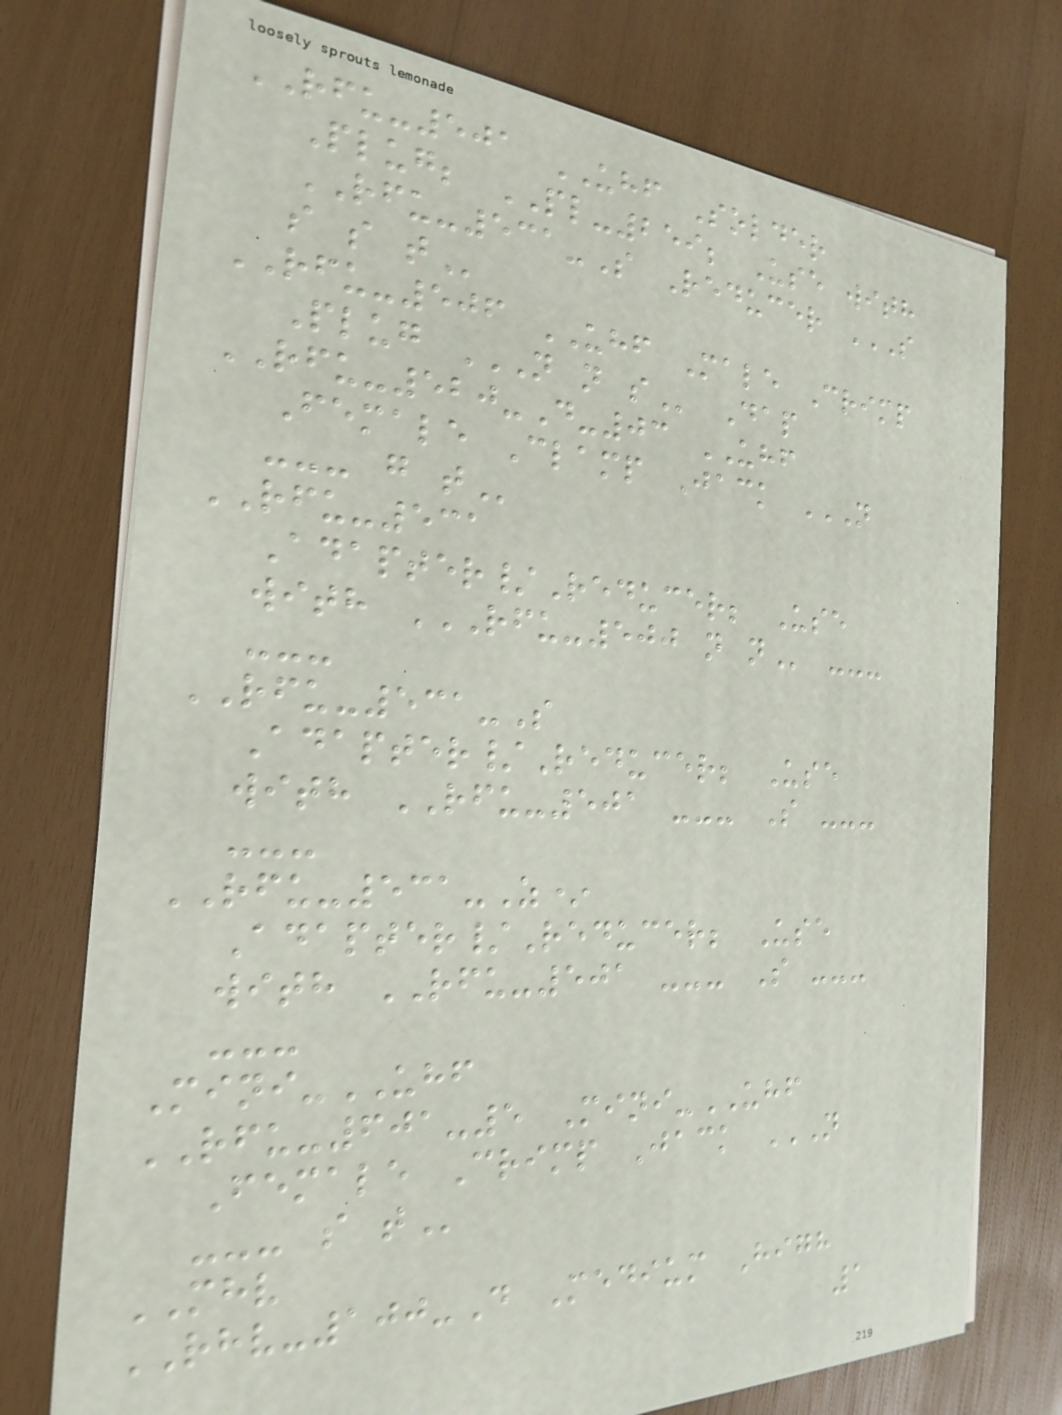RFU-501 UHF Solder
Plug; PL-259; Use with
RFU-531-S Reducer S
S S T
RFU-506 UHF Male Crimp
Plug N N S Dap
RFU-520-D-03 UHF
Female Clamp Jack N
--- G T
RFU-531
Adapter/Reducer; Use
with RFU-500 N N ---
---
RFU-531-S
Adapter/Reducer; Use
with RFU-501 --- S ---
---
RFU-531-Z*
Adapter/Reducer; Use
with RFU-501 --- S ---
---
Mini-UHF
RFU-601-5 Mini-UHF
Female Crimp Jack N
--- S T
MHV
RHV-100-D Medium High
1
